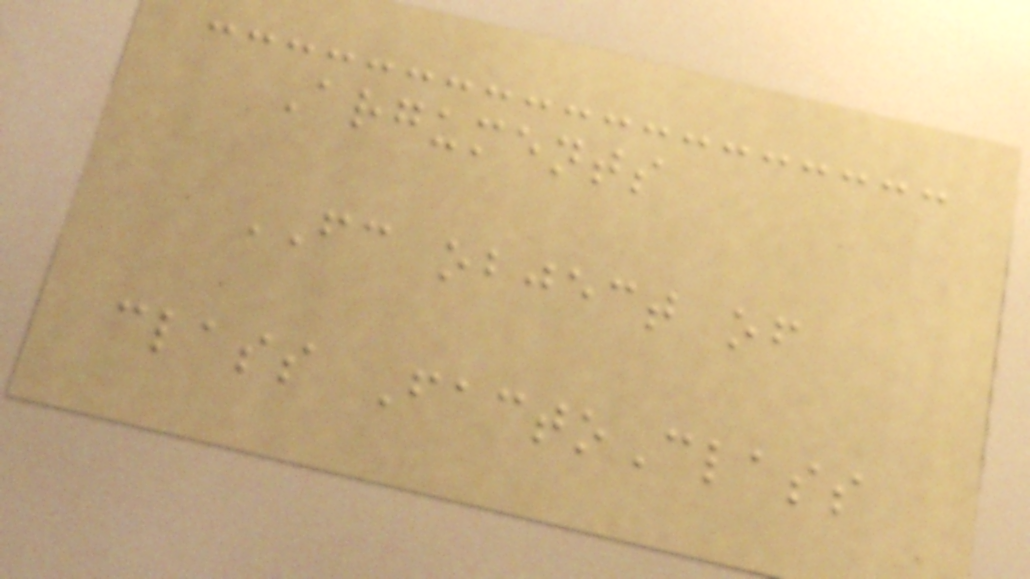Arguments
FC object of
class FactoClass
